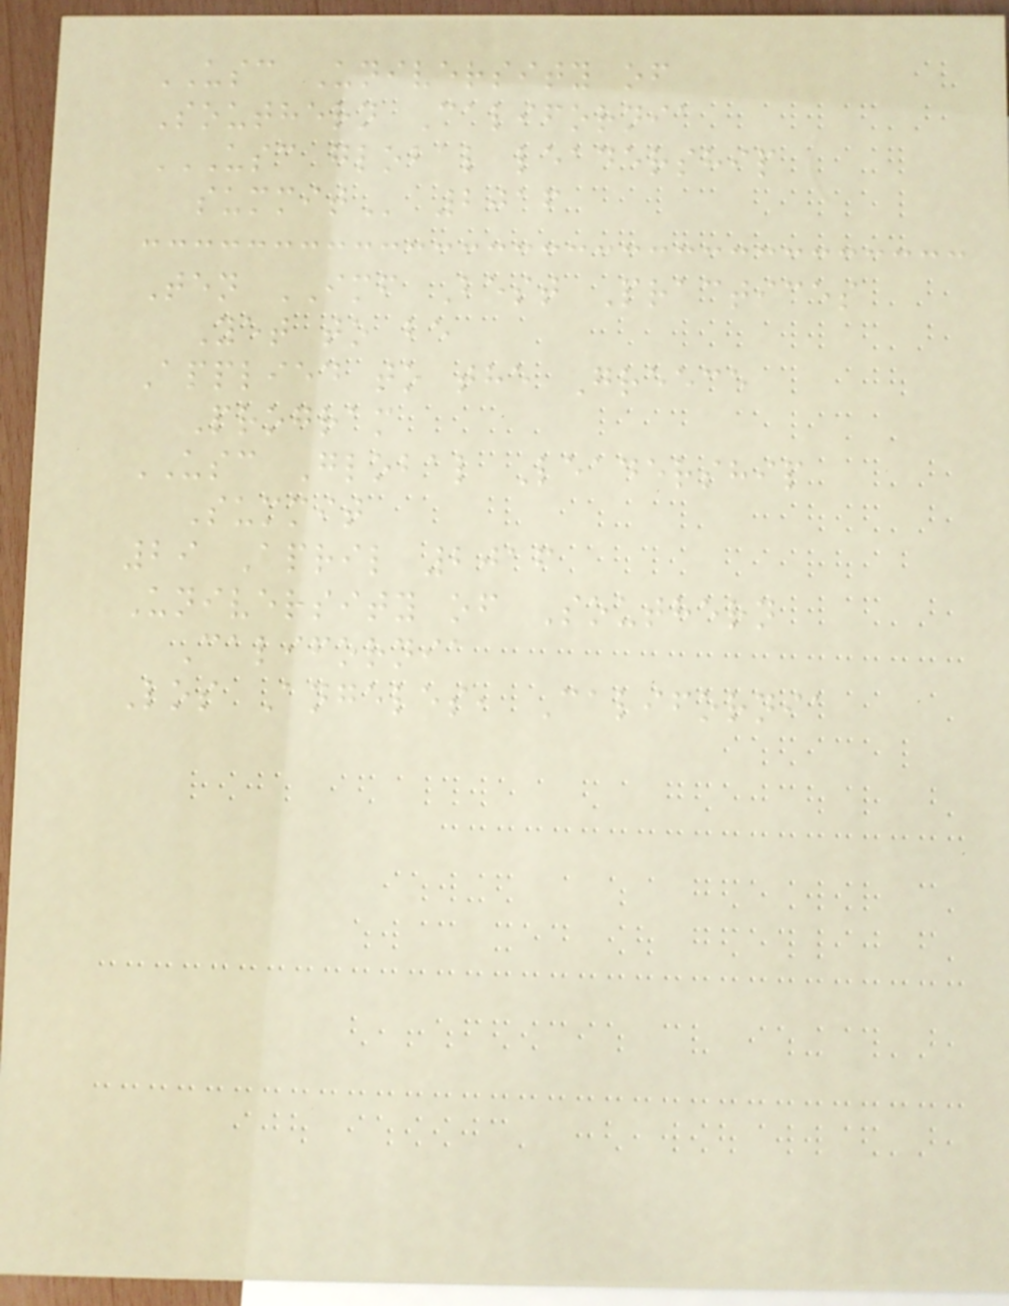USC University of
Southern California
USC GLOBAL LEADERSHIP
SUMMIT 2016
Ten IMF Best Practices
Yet to be
Applied to the Greece
Program
USC Global Leadership
Summit
29 April 2016
University of Southern
California
Los Angeles, California
